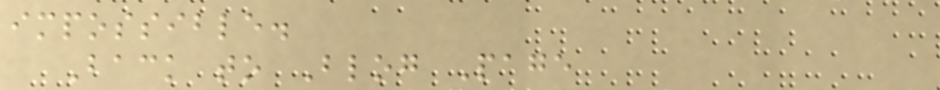impossible.
Back to Blog Page
